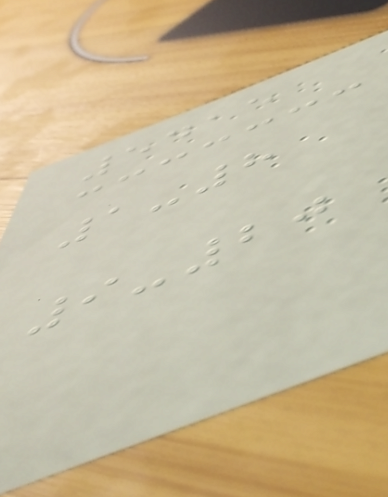5415
1-8
9-20
